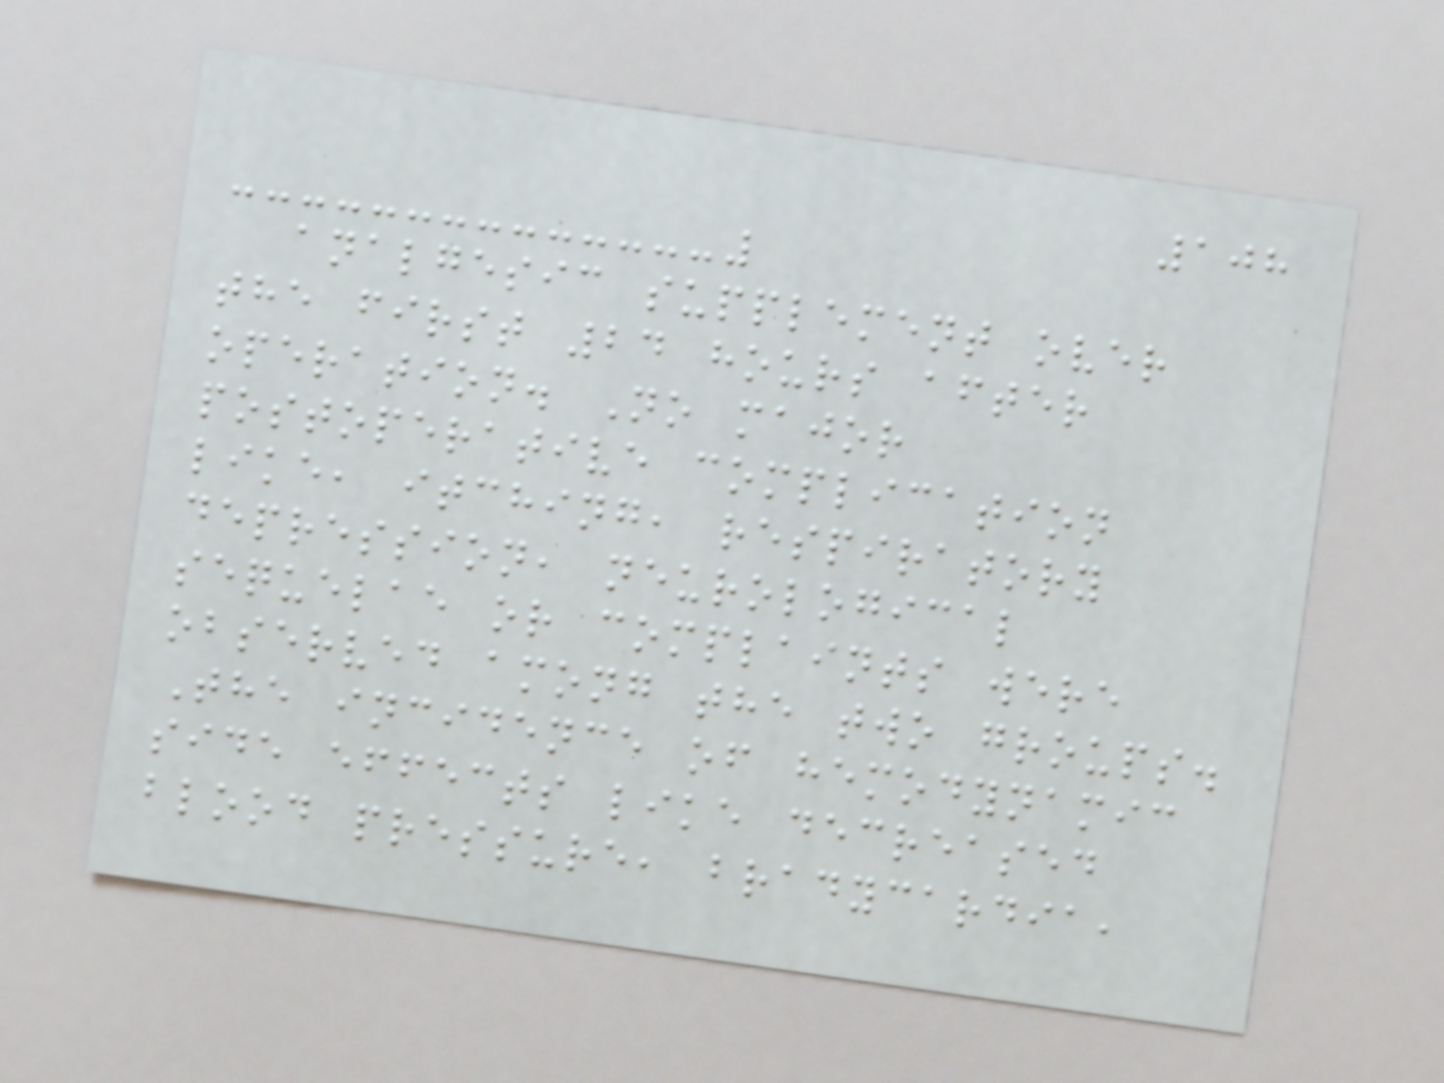108
analgesic supplement over
the first 24 hours after
operation. No major
postoperative complication
like, itching, respiratory
depression, neurological
sequelae or complaints were
observed among the two groups.
The incidence of hemodynamic
side effects like decreased
blood pressure, bradycardia,
